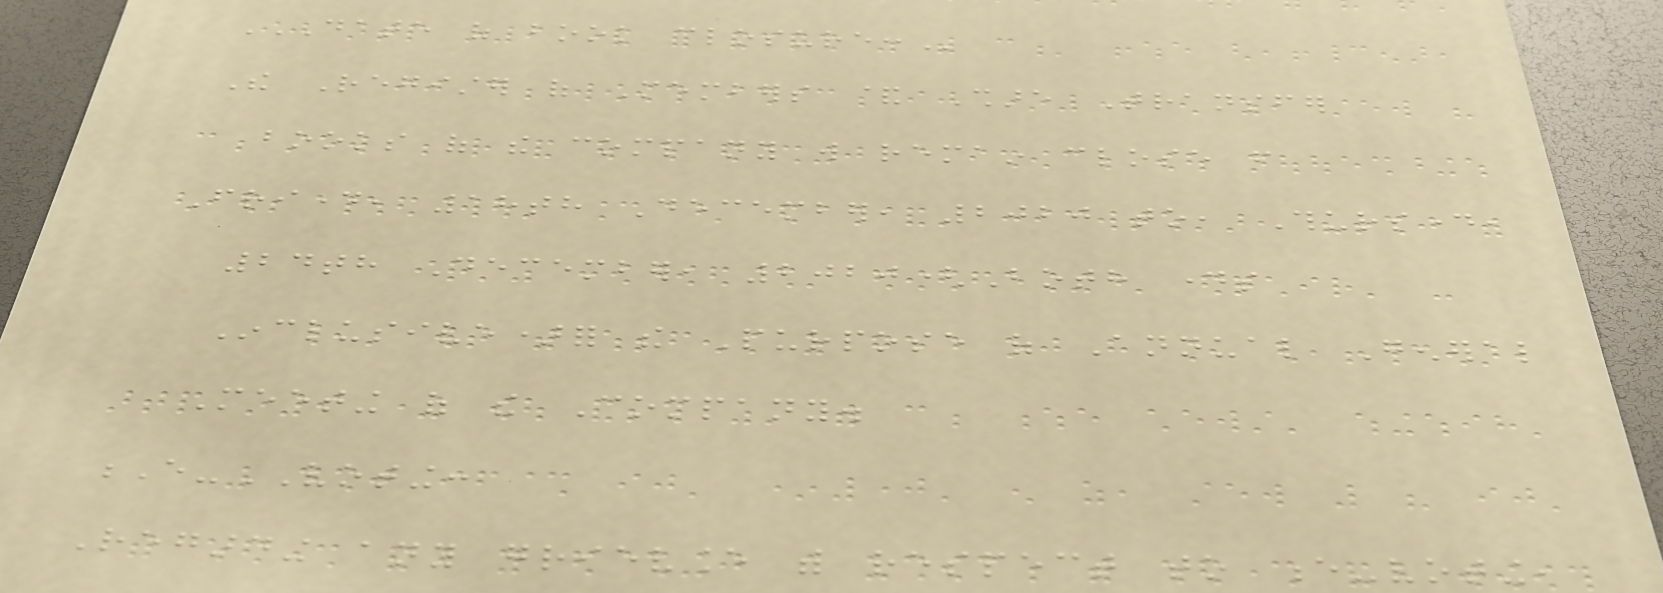DATE OF BOOK CLOSURE:
The Register of Members & Share Transfer
books of the company will remain close from
Friday, 18th December, 2020 to, Thursday,
24th December, 2020(Both days
Inclusive)for the Purpose of Annual General
Meeting of the Company.
E-VOTING:
Regarding any grievance with respect to e-voting,
